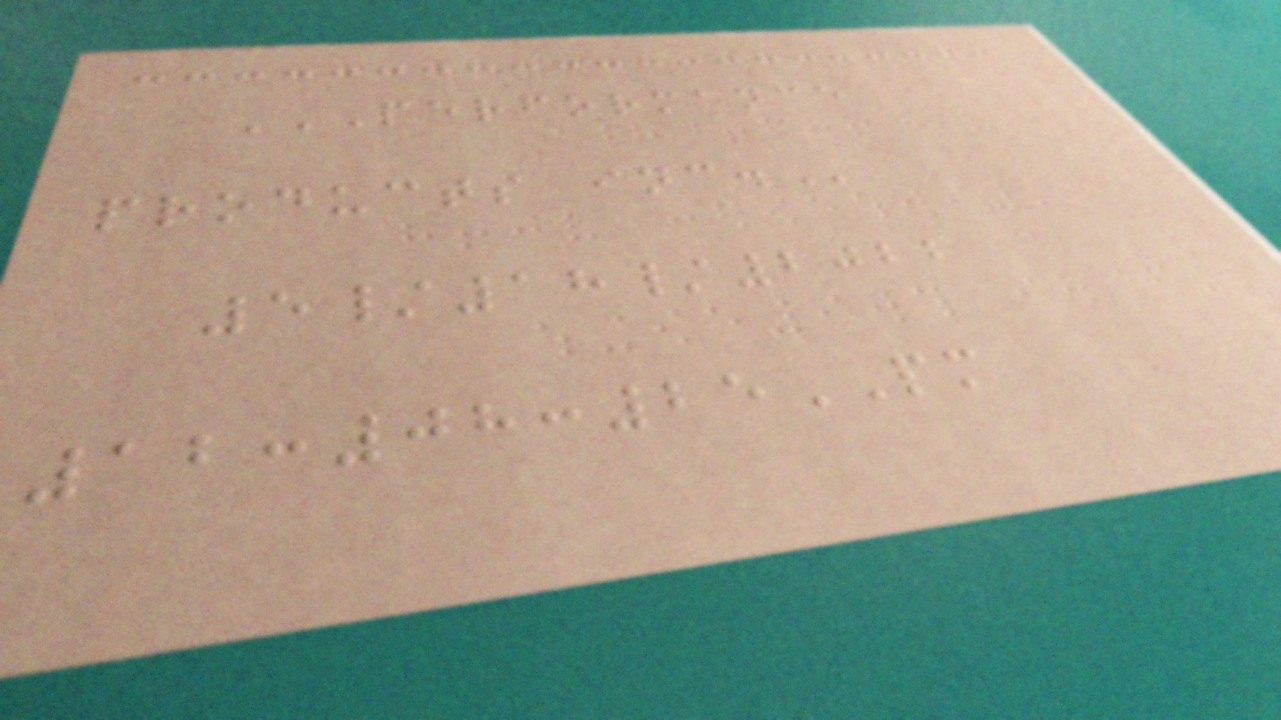PERFORMANCE
PRODUCTS INC.
5/18/2022
12:08:25PM
